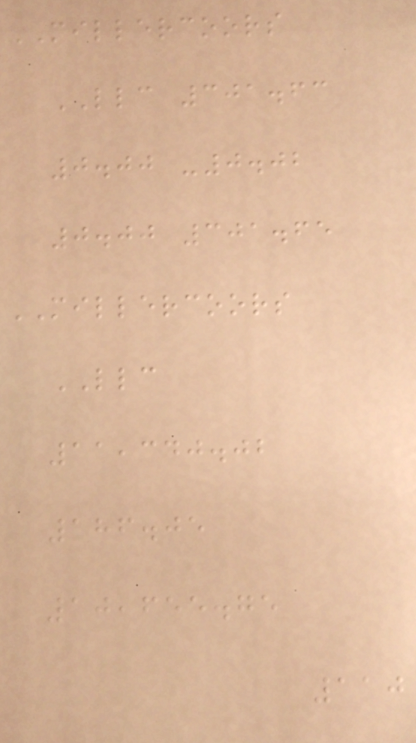MILLERCOORS
LLC 301.63
0.00 -0.02
0.00 301.65
MILLERCOORS
LLC
11,340.02
186.05
10,655.75
110
